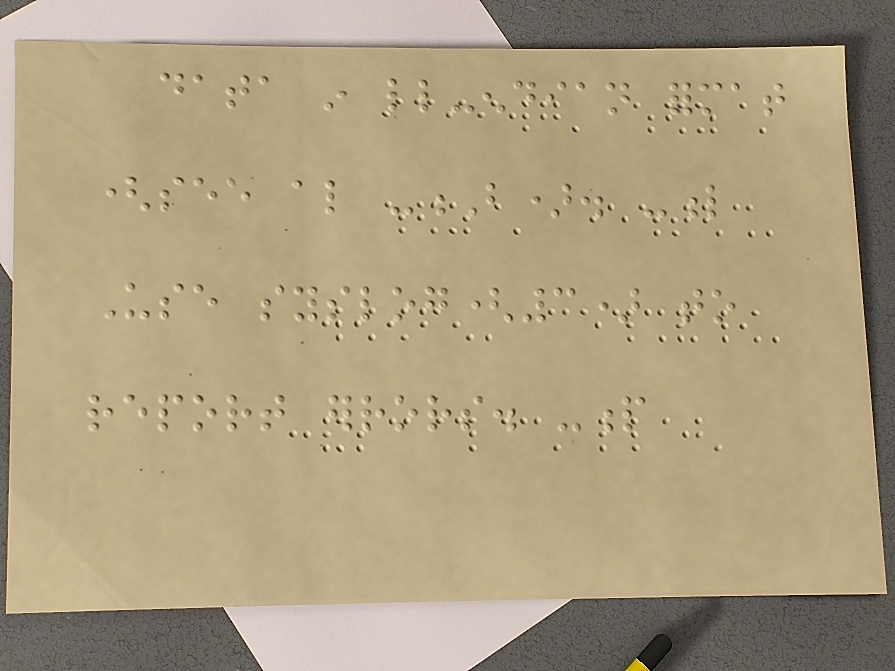data in little-endian format
(see also -B). -l
Use syslog(3) to
report errors. -p
